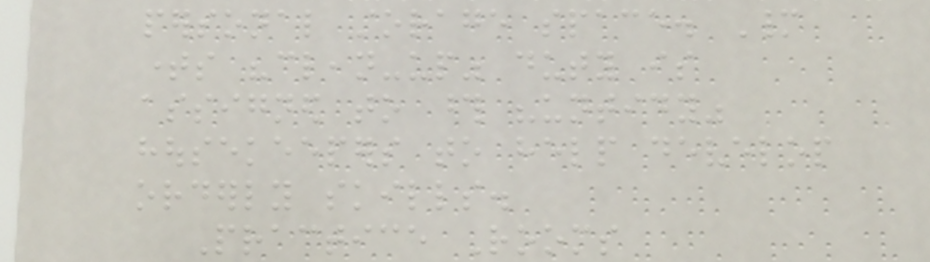personal storage space. Many
times "clean-up" duty is
assigned to those "untidy"
housekeepers to help develop
orderly skills.
Practice Rooms
